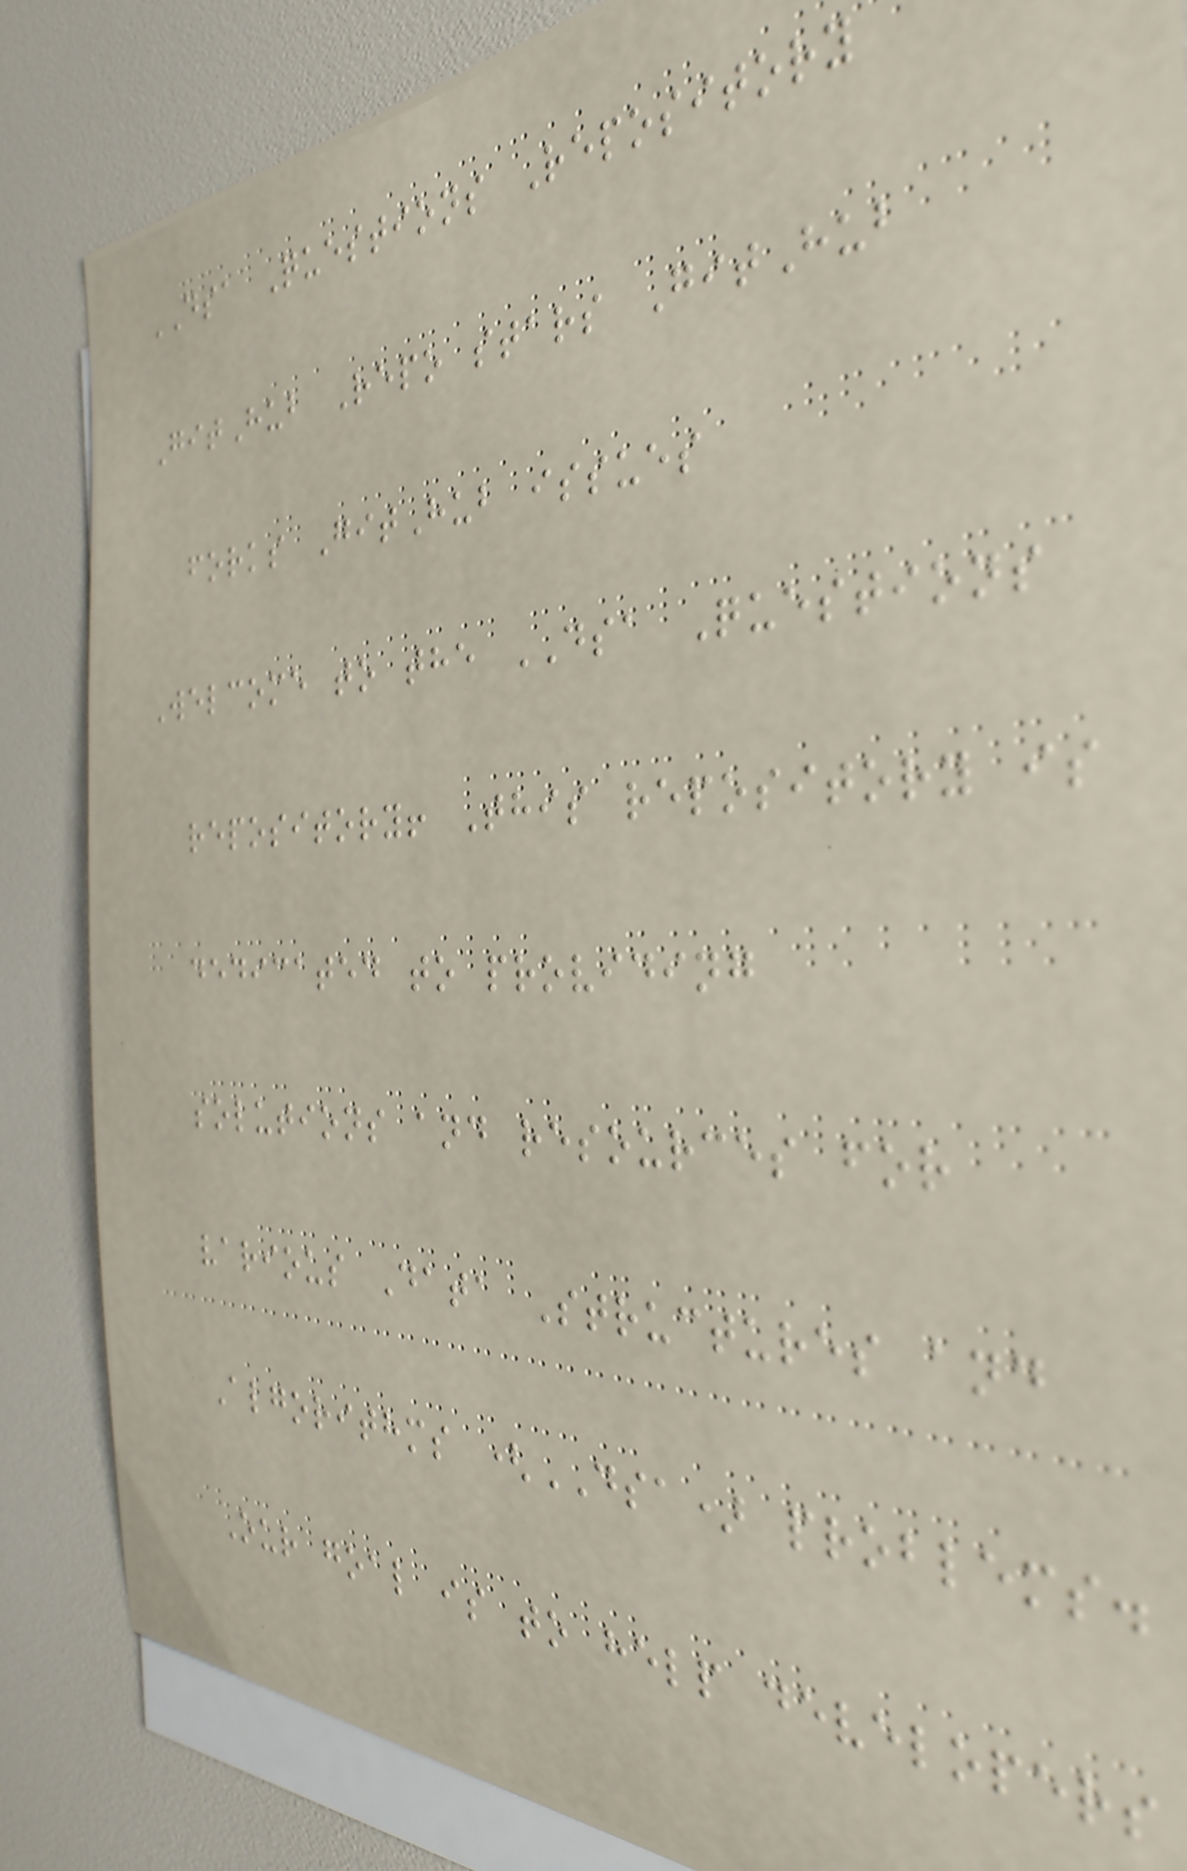DSA Questions Repository
GitHub Repo stars GitHub
forks GitHub issues
Welcome to the DSA Questions
repository! This repository is
dedicated to providing
solutions and resources for
various Data Structures and
Algorithms (DSA) problems.
Our goal is to help developers
